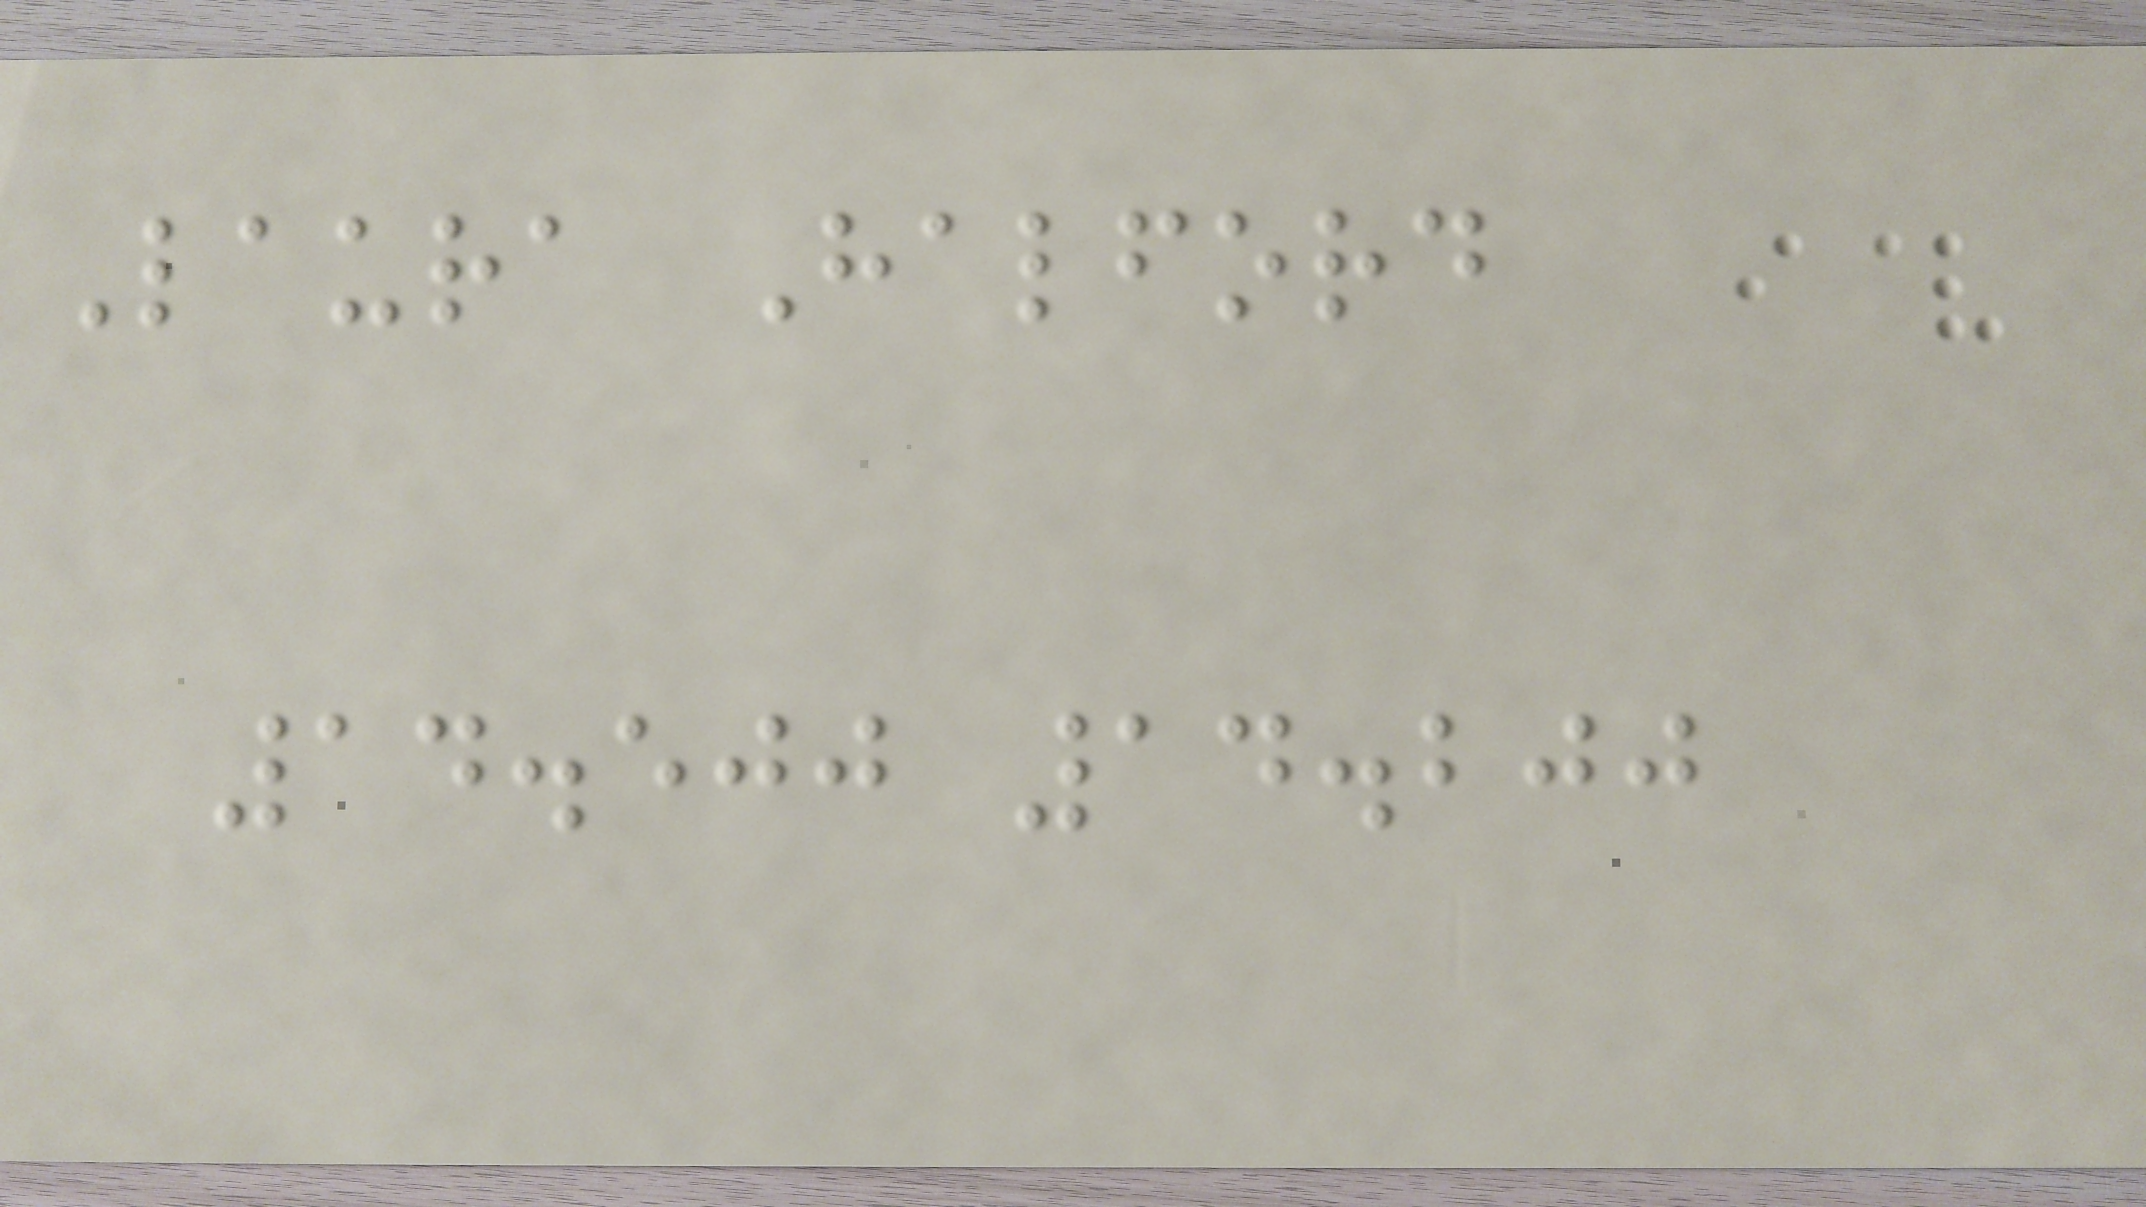Laura Halford
14.500 14.200
